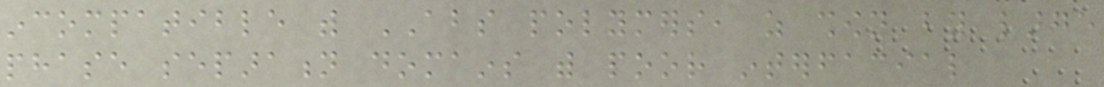incompatible with ABS polymers, as shown by large
phase separation domains with poor interfacial
